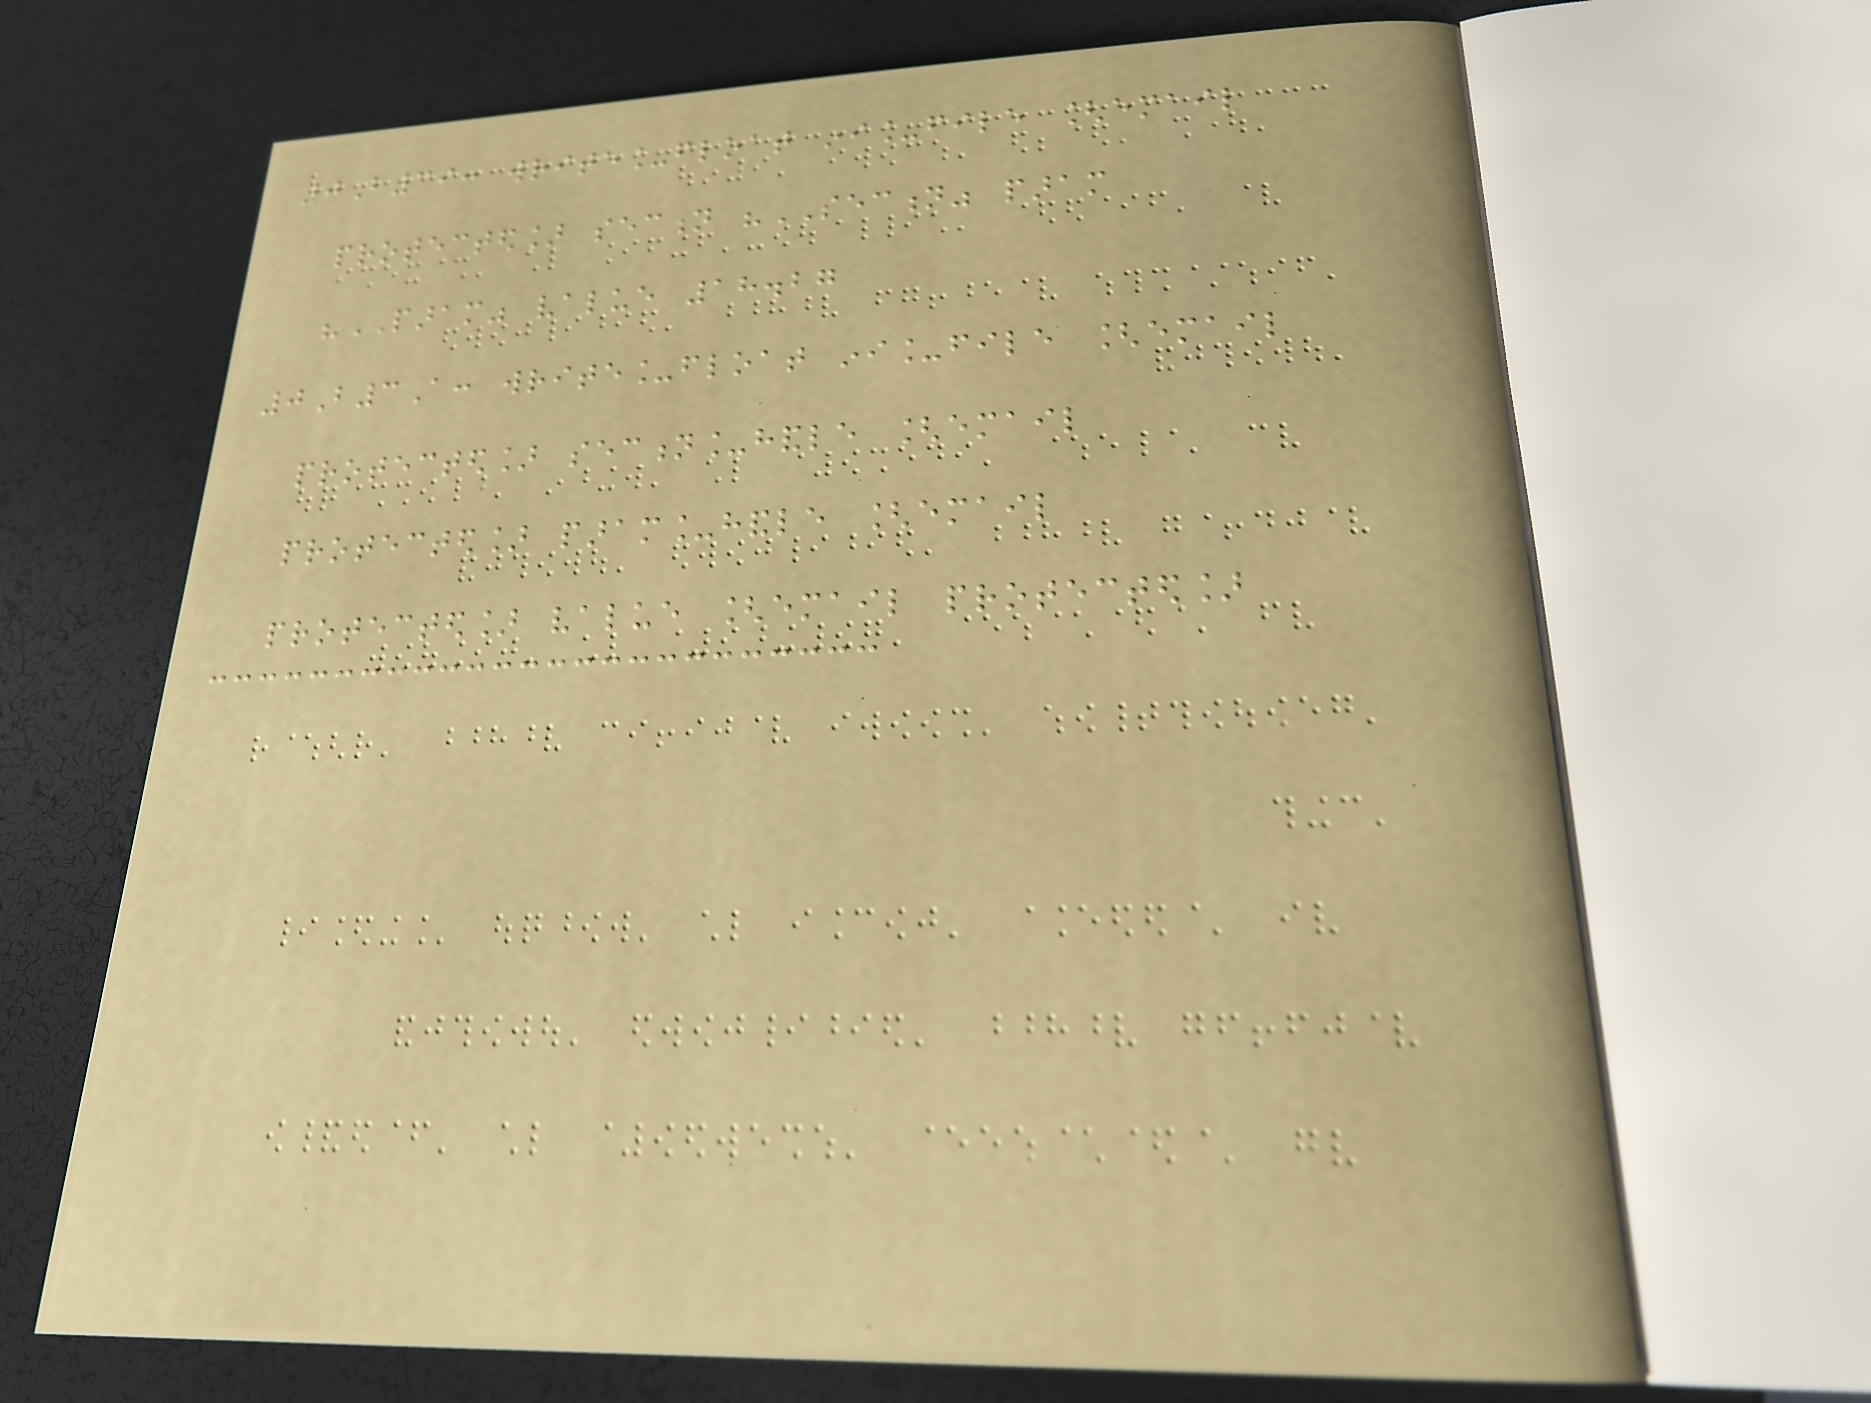0B39: write_float ini_file [email
protected] section "SECTION" param
"PARAM" value 18.27
0B3A: write_float ini_file [email
protected] section_handle [email
protected] param_handle [email
protected] value [email protected]
